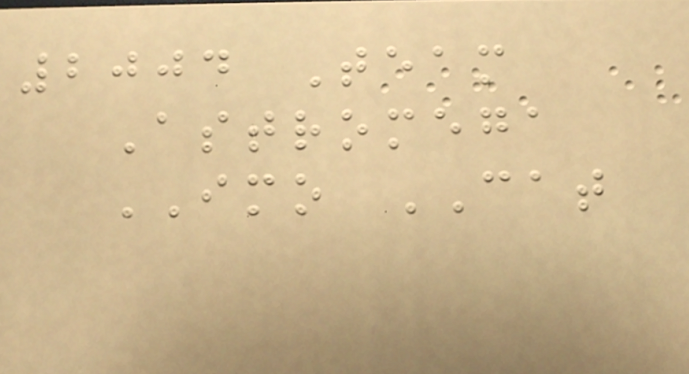2004 Team
Astromega
IMO CAT
